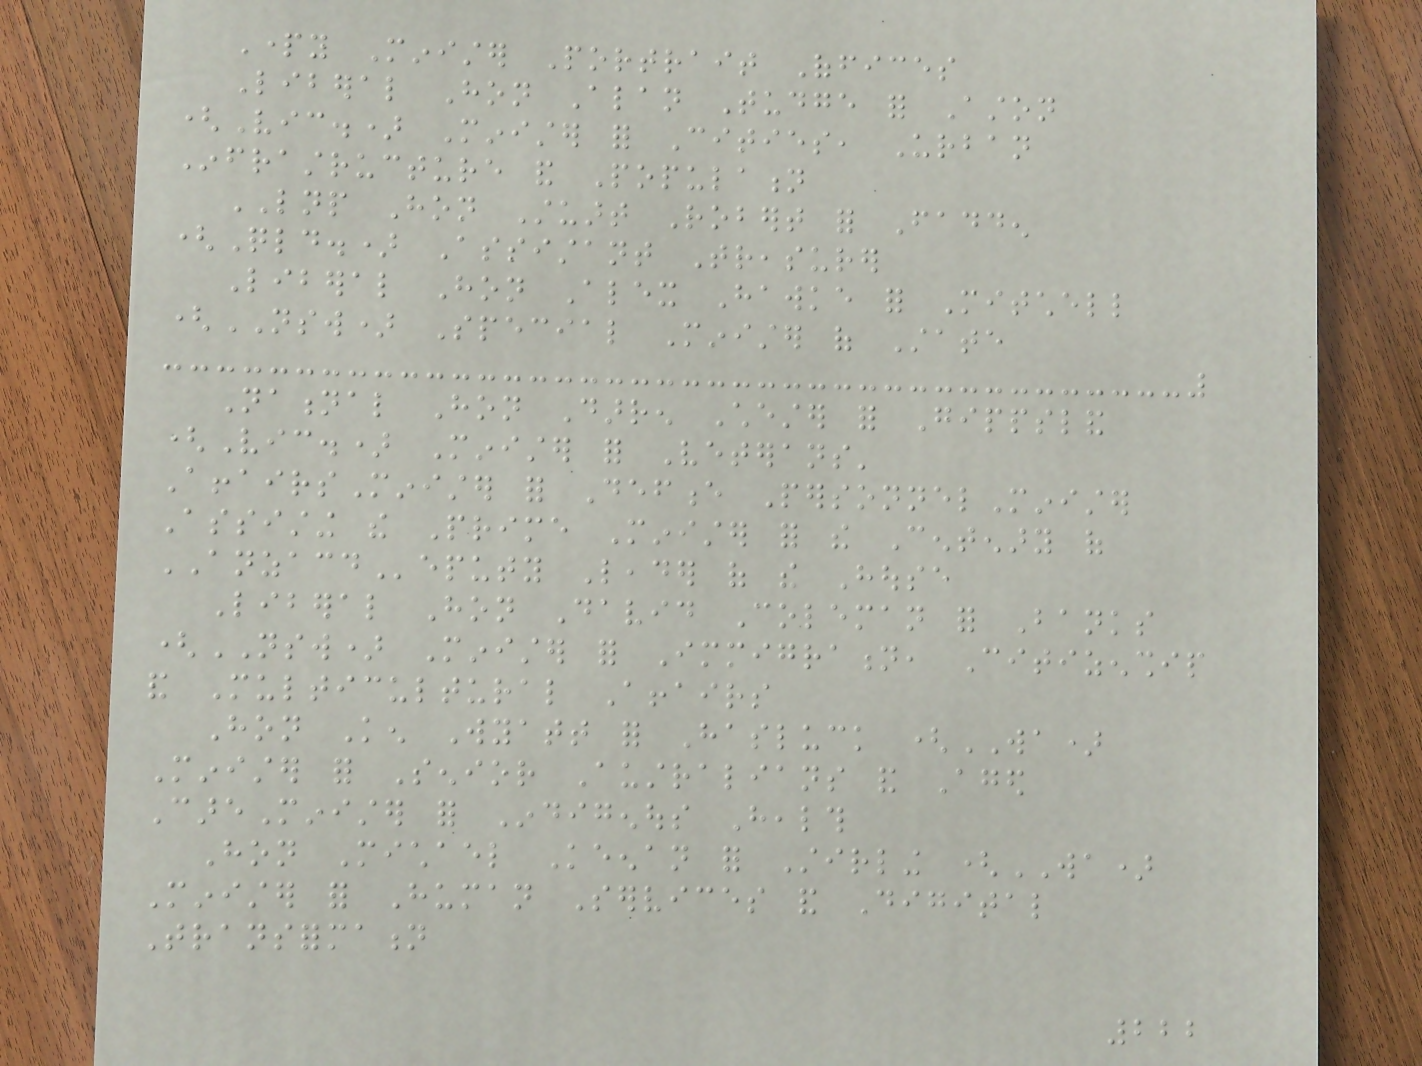Party Minister Portrait Offices
Liberal Hon Alan Tudge for Aston
(Vic.) Minister for Cities, Urban
Infrastructure and Population
LNP Hon Stuart Robert for Fadden
(Qld.) Assistant Treasurer
Liberal Hon Alex Hawke for Mitchell
(NSW) Special Minister of State
National Hon Darren Chester for Gippsland
(Vic.) Minister for Veterans'
AffairsMinister for Defence PersonnelMinister
Assisting the Prime Minister for the Centenary of
ANZACDeputy Leader of the House
Liberal Hon David Coleman for Banks
(NSW) Minister for Immigration, Citizenship
and Multicultural Affairs
Hon Ken Wyatt for Hasluck (WA)
Minister for Senior Australians and Aged
CareMinister for Indigenous Health
Hon Michael Keenan for Stirling (WA)
Minister for Human Services and Digital
Transformation
222
